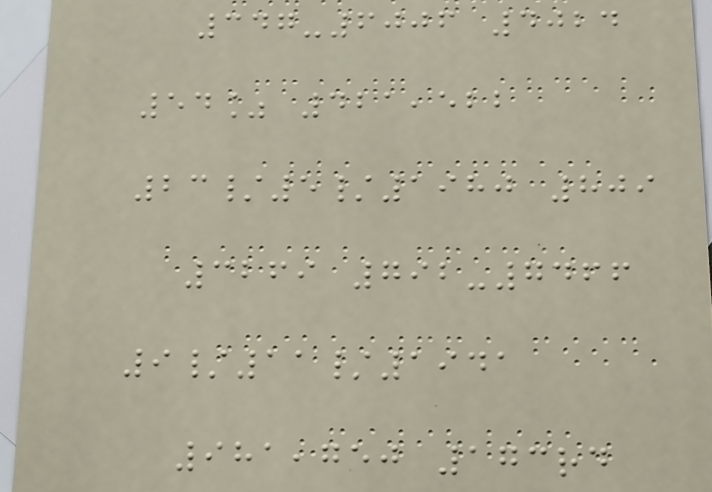347-6006 4024
54% 421,522
23/5/1980 809
3269 792-7466
9/11/1941
981,750 173rd
